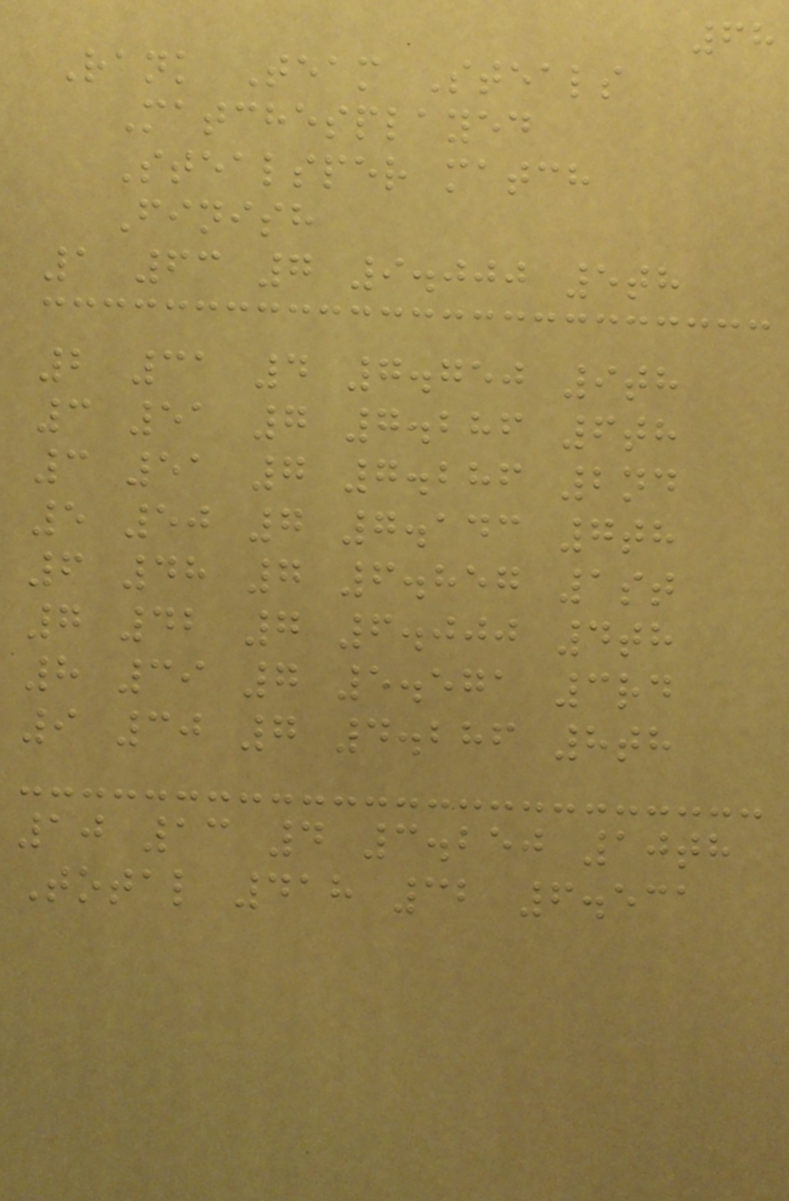68
Rank Team Steals
Matchesplayed
Stealsper match
Finish
1 63 7 9.000 5th
2 31 4 7.750 9th
3 51 7 7.286 6th
3 51 7 7.286 2nd
5 50 7 7.143 7th
6 48 7 6.857 1st
7 42 7 6.000 4th
8 39 7 5.571 3rd
9 30 7 4.286 8th
10 13 4 3.250 10th
Total 418 32 6.531
